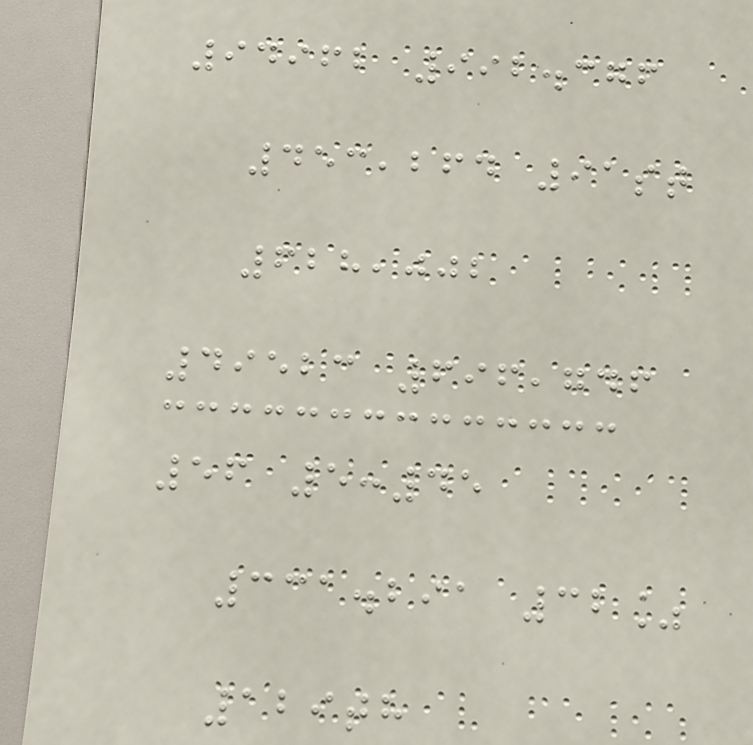94962 992.376
453,264 91st
628,002
49523 696,746
56 5:45
331.291 32%
129th
